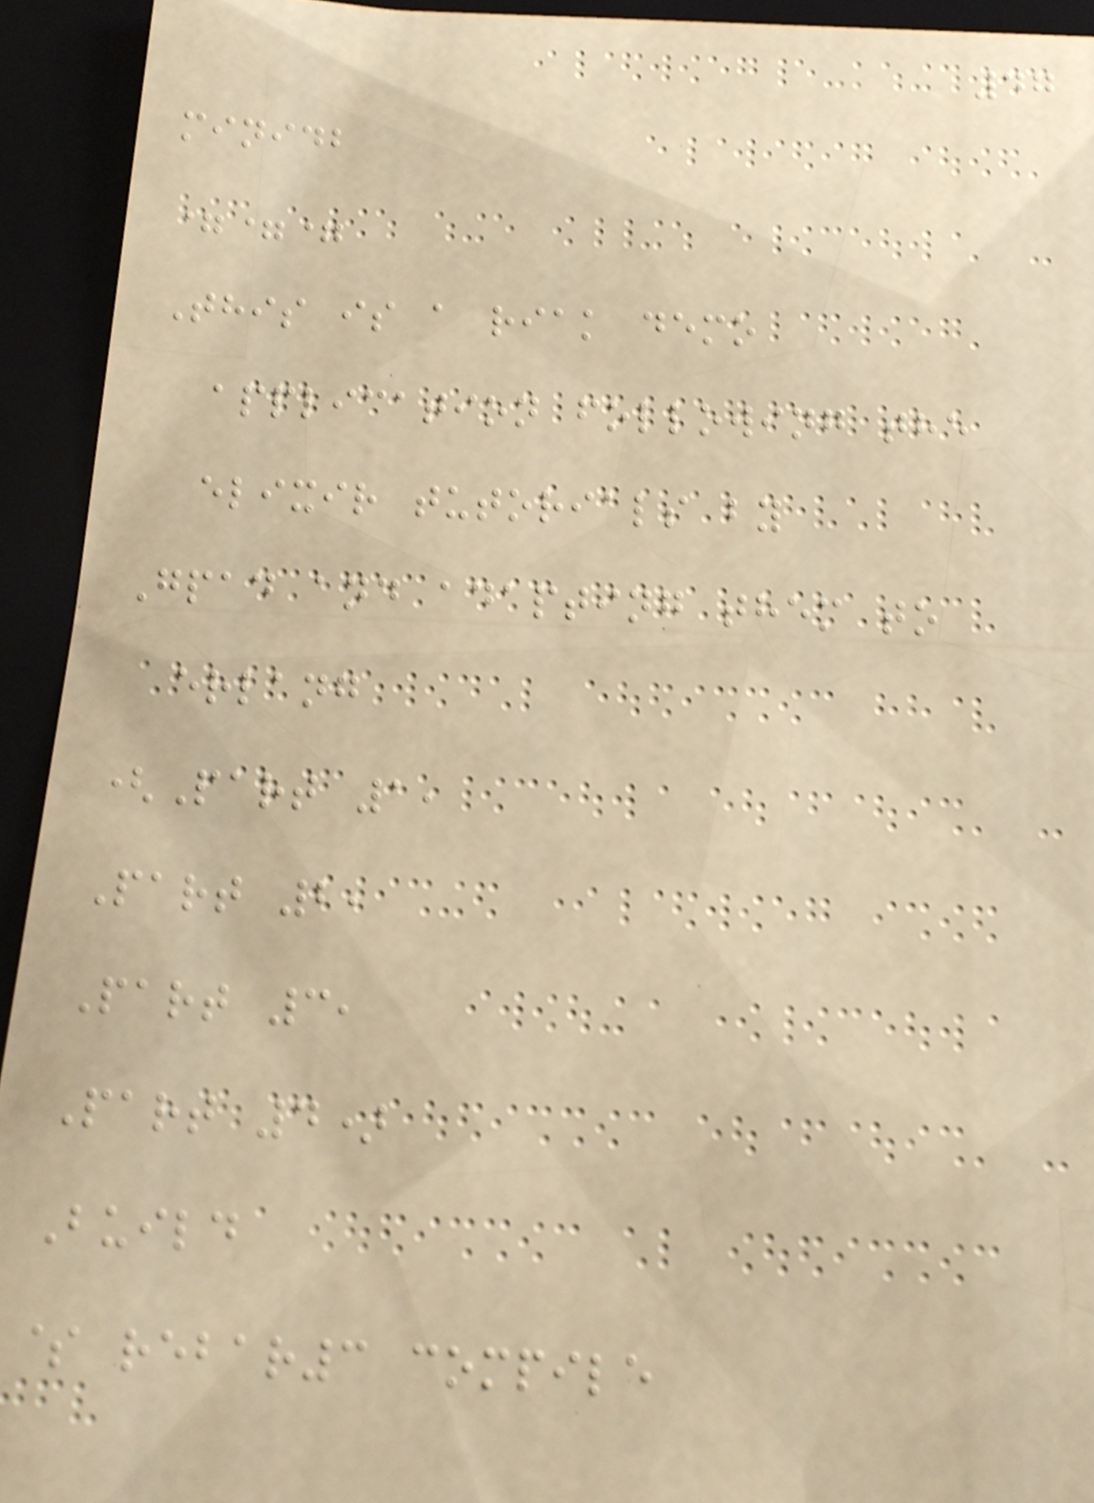47
minidb
===
This is a riak demo
application following the
elixir tutorials by
Gpad and adapting them to
erlang
(Part 1,
Part 2,
Part 3,
Part 4)
Build
$ rebar3 compile
